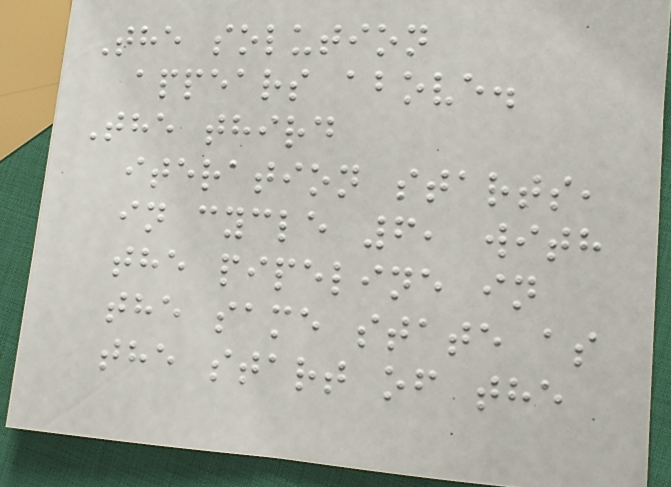The solution
appears above.
The third
iteration starts,
in cycle 6, with
the pipeline in
the same state as
the start of the
